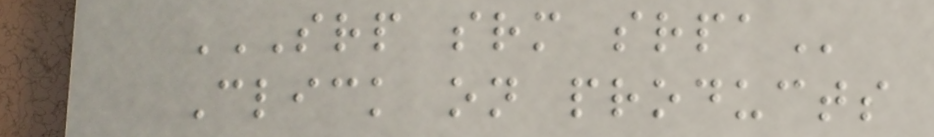SRP SRM SRPA
Click on products
